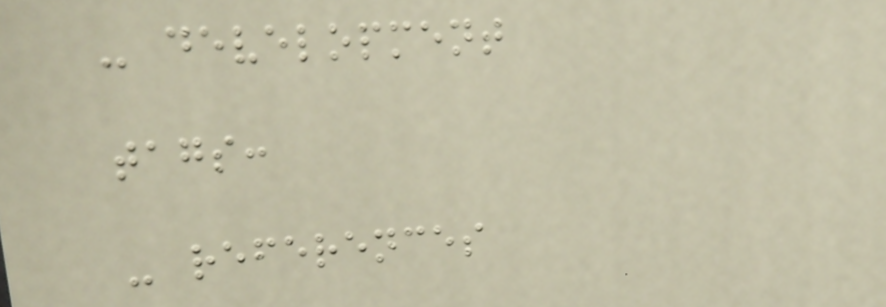- development
tags:
- references
